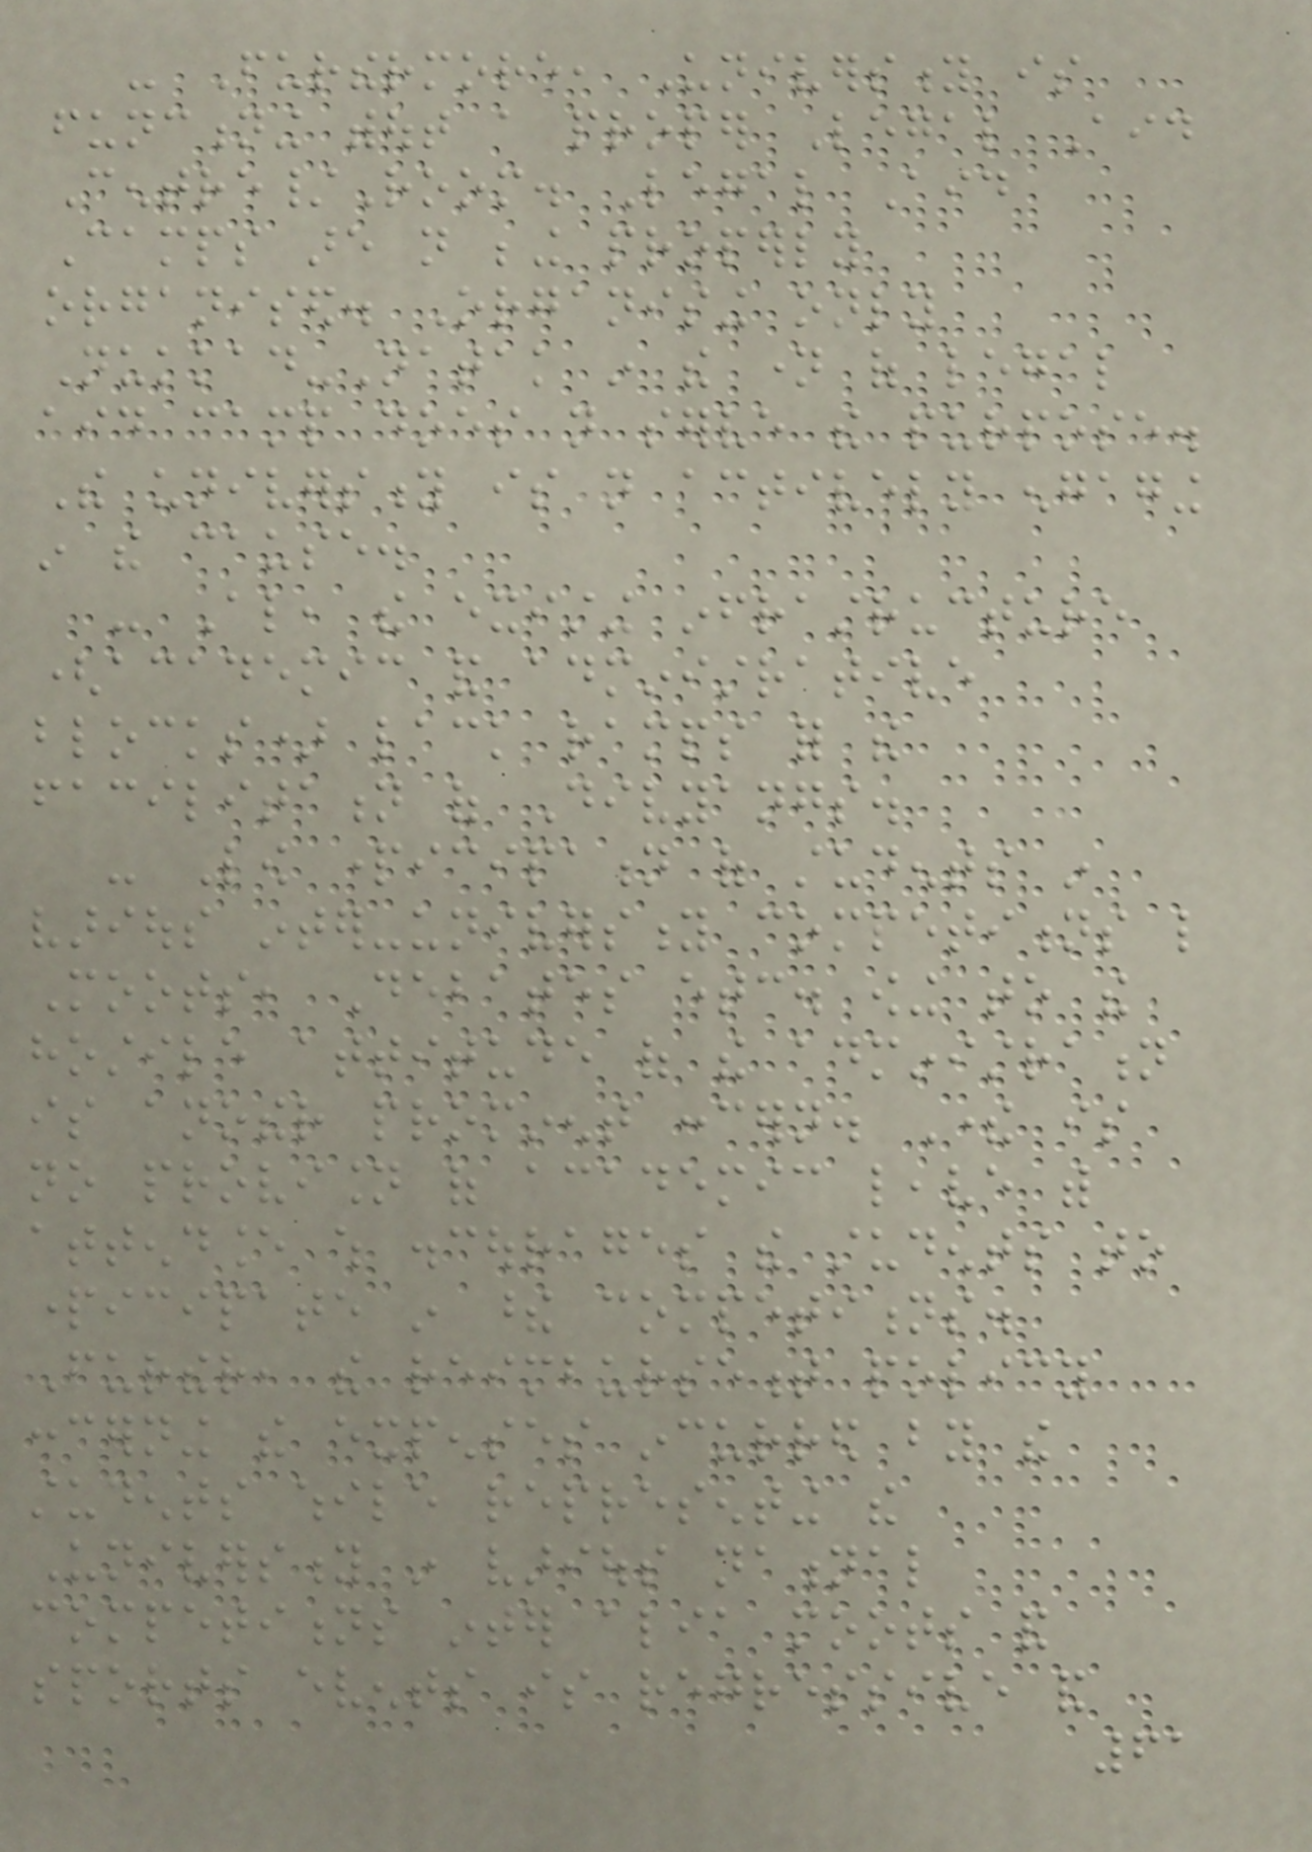- Furthermore, University is
functioning without a proper Legal Aid
Centre/Room. Legal Aid
Camps are not being properly
organised. Organising only
Nukkad-Natak in the name of legal
aid camp does not serve the purpose.
The university is not actively engaging
in the cause.
- Also, the existing infrastructure
(academic and administrative
blocks) lack ramps for the
facilitation of Divyangs.
- Low participation of students in
various inter-university competitions like
Moots, Debates etc. owing to the
hostile attitude of the administration
is another prominent concern. There is
no provision of academic leave with
attendance which discourages the students to
participate in these competitions.
Further, the reimbursement policy
concerning the expenses incurred by the
students while representing the
University in various national
competitions inter alia moots and
sports events is regressive and
61
